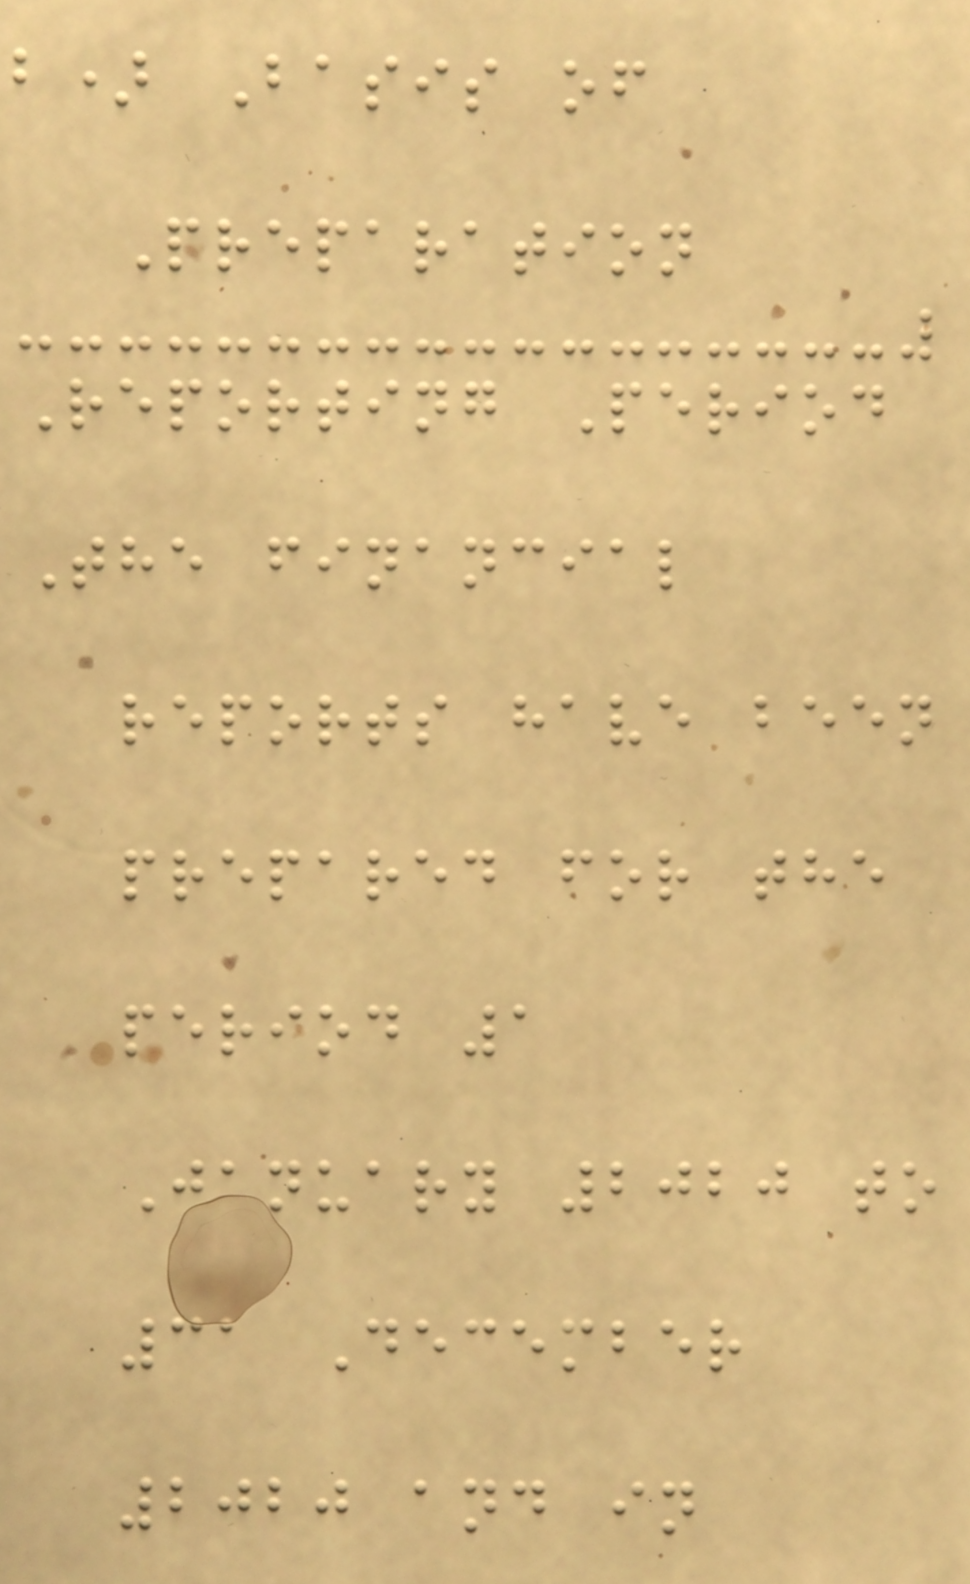b) Basis of
Preparation
Reporting Period
The financial
reports have been
prepared for the
period 1
January 2020 to
31 December
2020 and in
